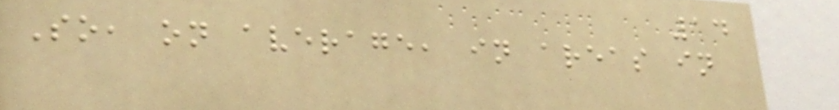14
So, on average, in areas in
